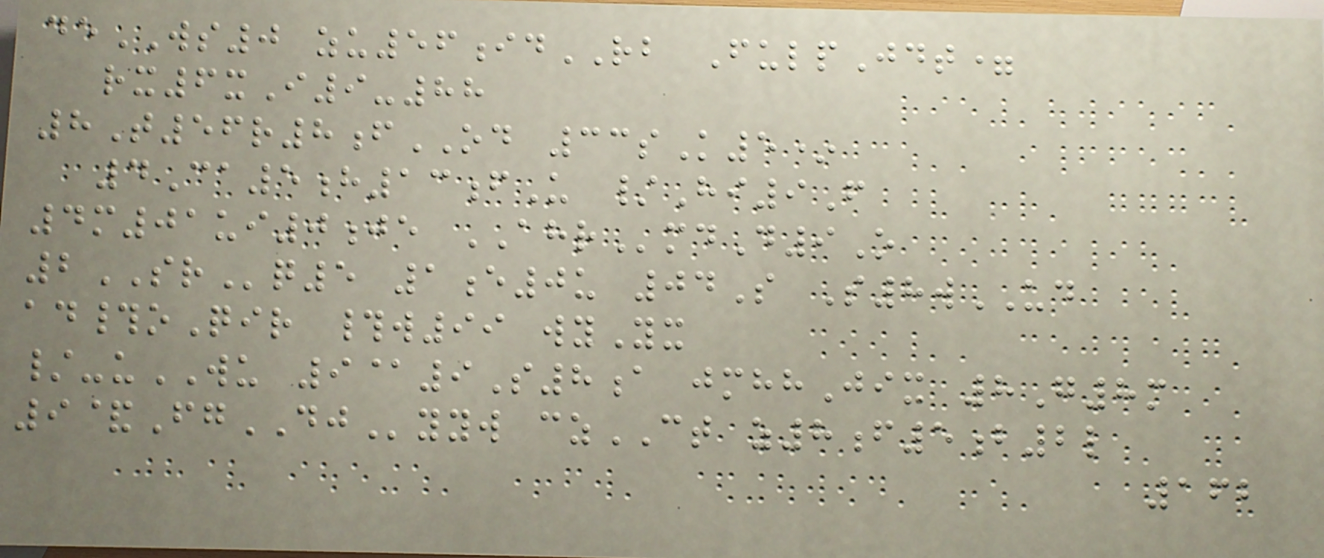deWS0 zu56idRB FulpJdt=
rx6xI9-88
8T56r8fOD 33sK5*
4Ca5h13fU /Hi9F
4m01ui0je AHRmdD9O
2SRq5 1e0u 04S S8wUD
ad#oQir #w99 wyYx
/-uWU 9@9S8a jmhhJix 8G8m
9&FgDJyyw czCT z8f5b2l
162
